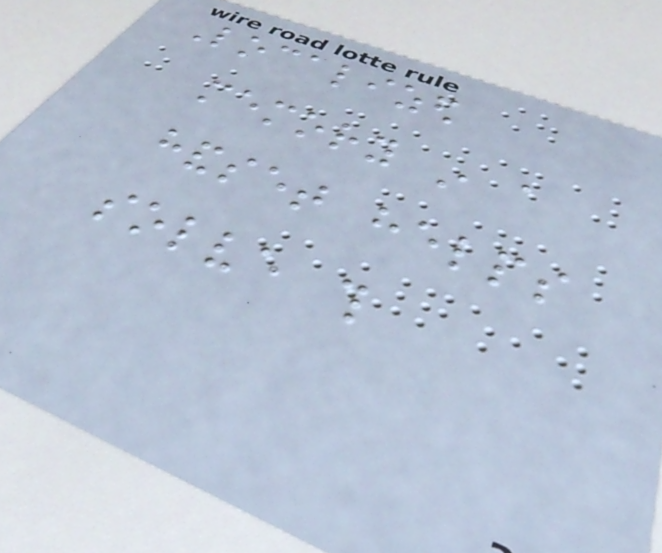Localized
memory in a
handset helps
solve this
